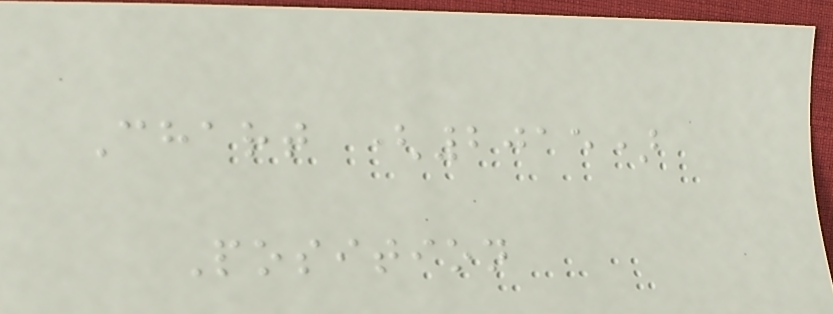Chart (2015)
Position
